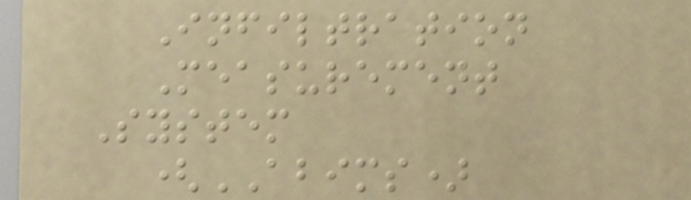Infiltration
Measurement
System
(ABIMS)
